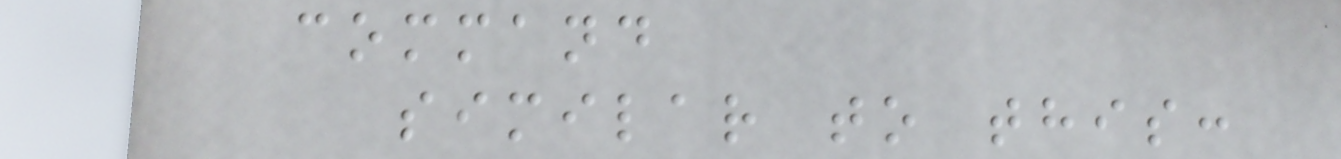command
similar to this:
